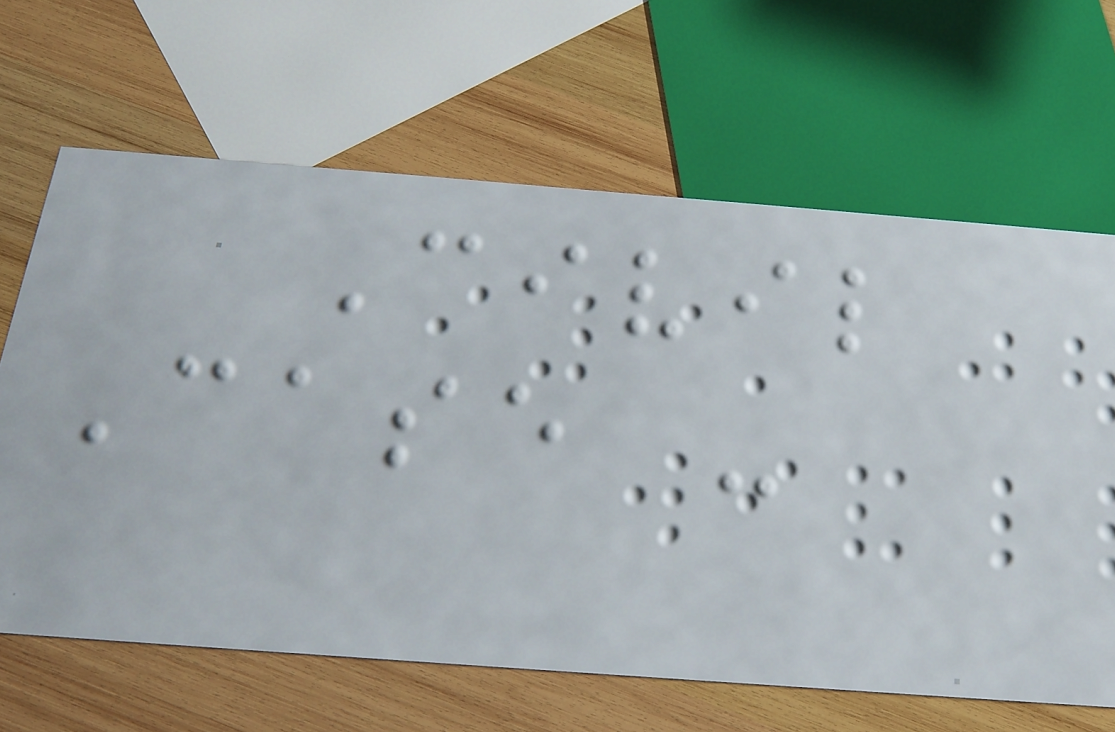Civil
Case -
